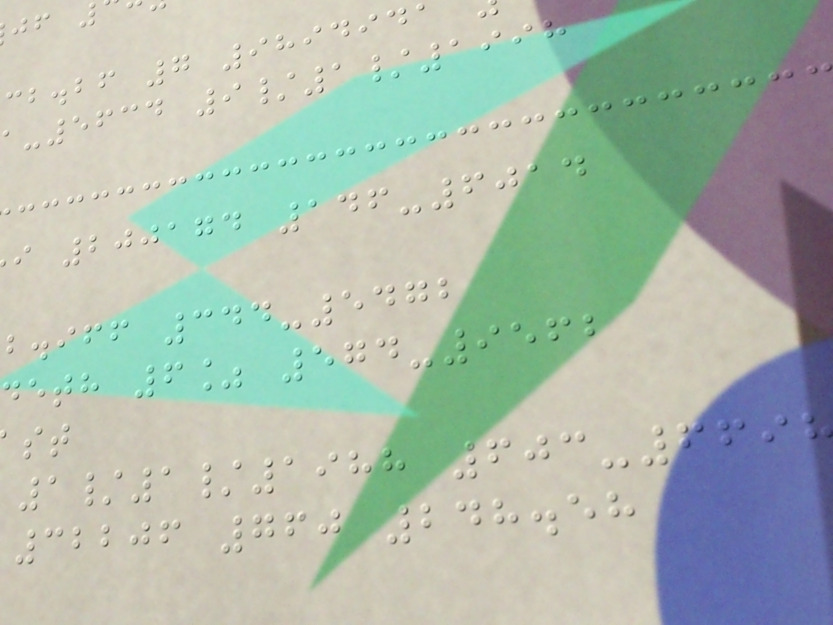cb.bf 7 989494
-5634 9/1/1998
i 200174 146-6014
b.iff 344-5472
deth 6% 574-9562
1/1/1988 603-669
32206 760 248.58
